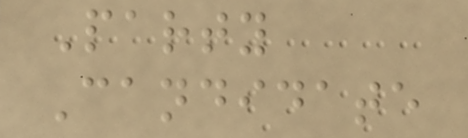Party
Candidate
